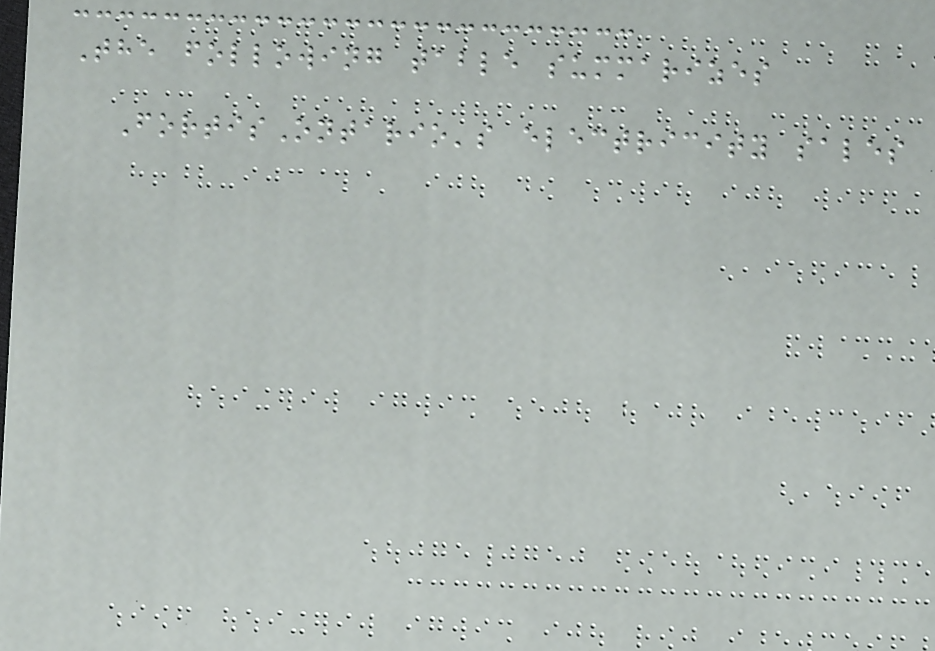The following table summarizes
FortisOntario's electricity sales
